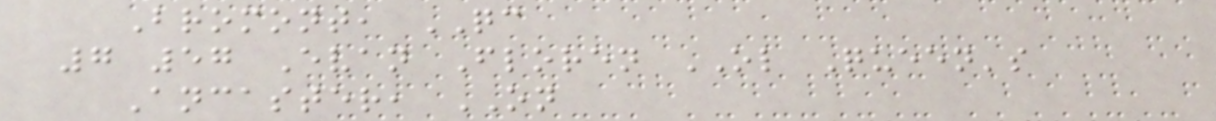Bromont, QC
7 57 Evan Floren OL Queen's
Ancaster, ON
